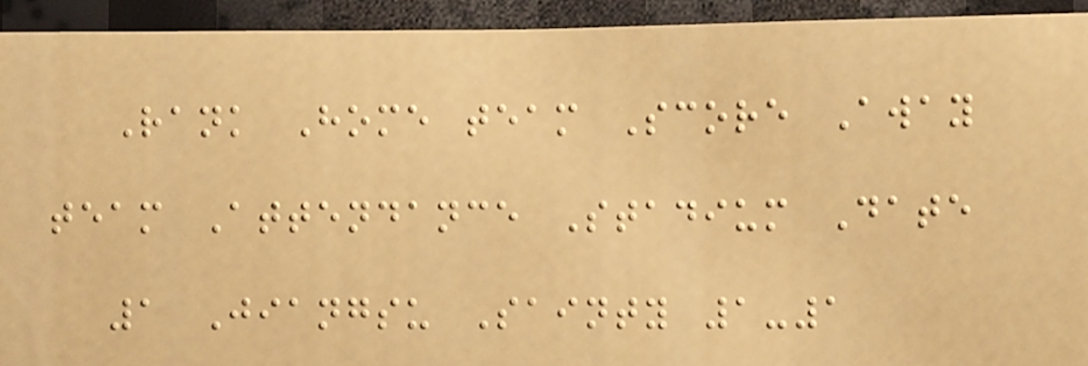Rank Home team Score Away
team Attendance Stadium Date
1 Jiangsu Sainty 1-1
